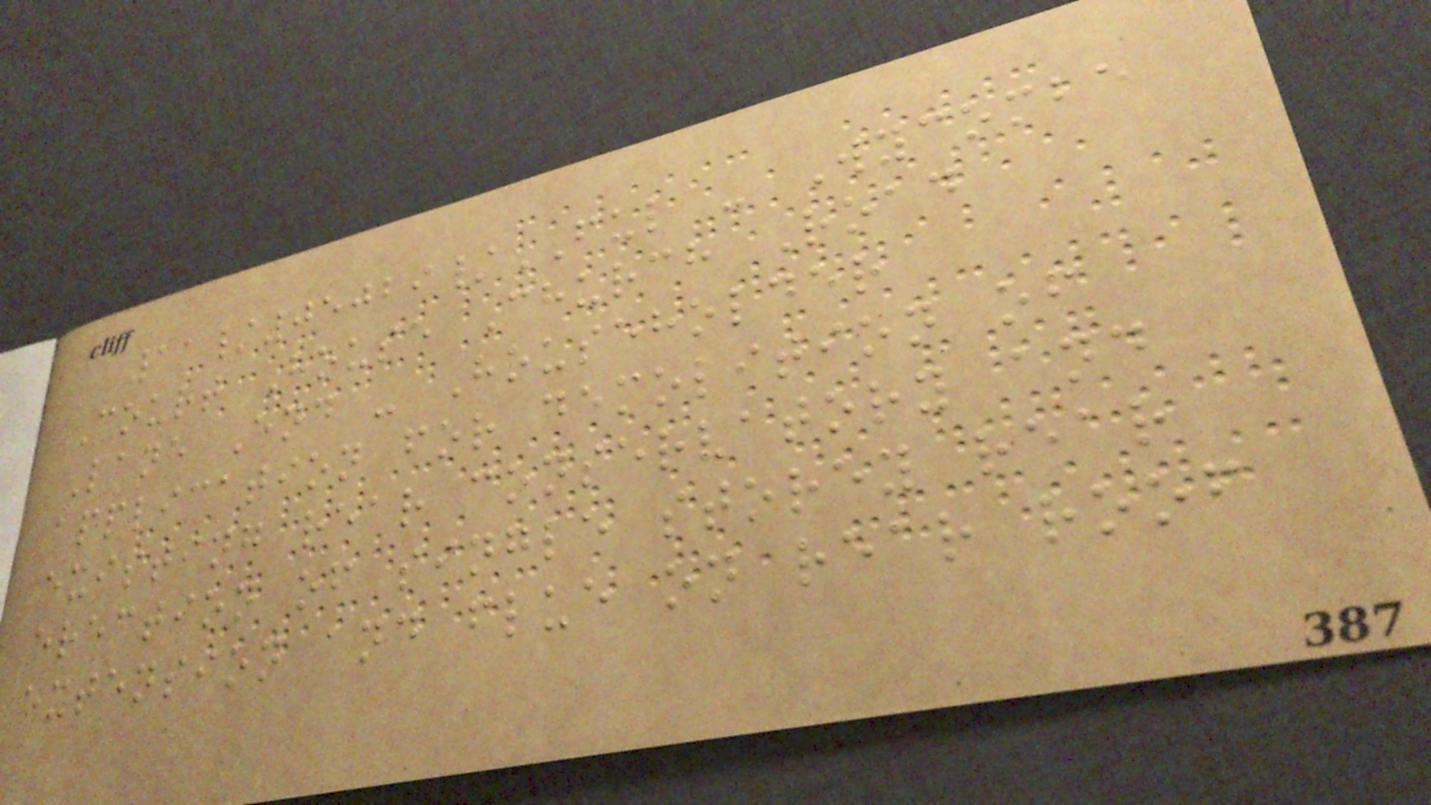11/05029/FUL - Wycombe
Court House Church Road
Lane End - Householder
application for demolition of
existing rear conservatory and
erection of single storey rear
extension and flue on rear roof
